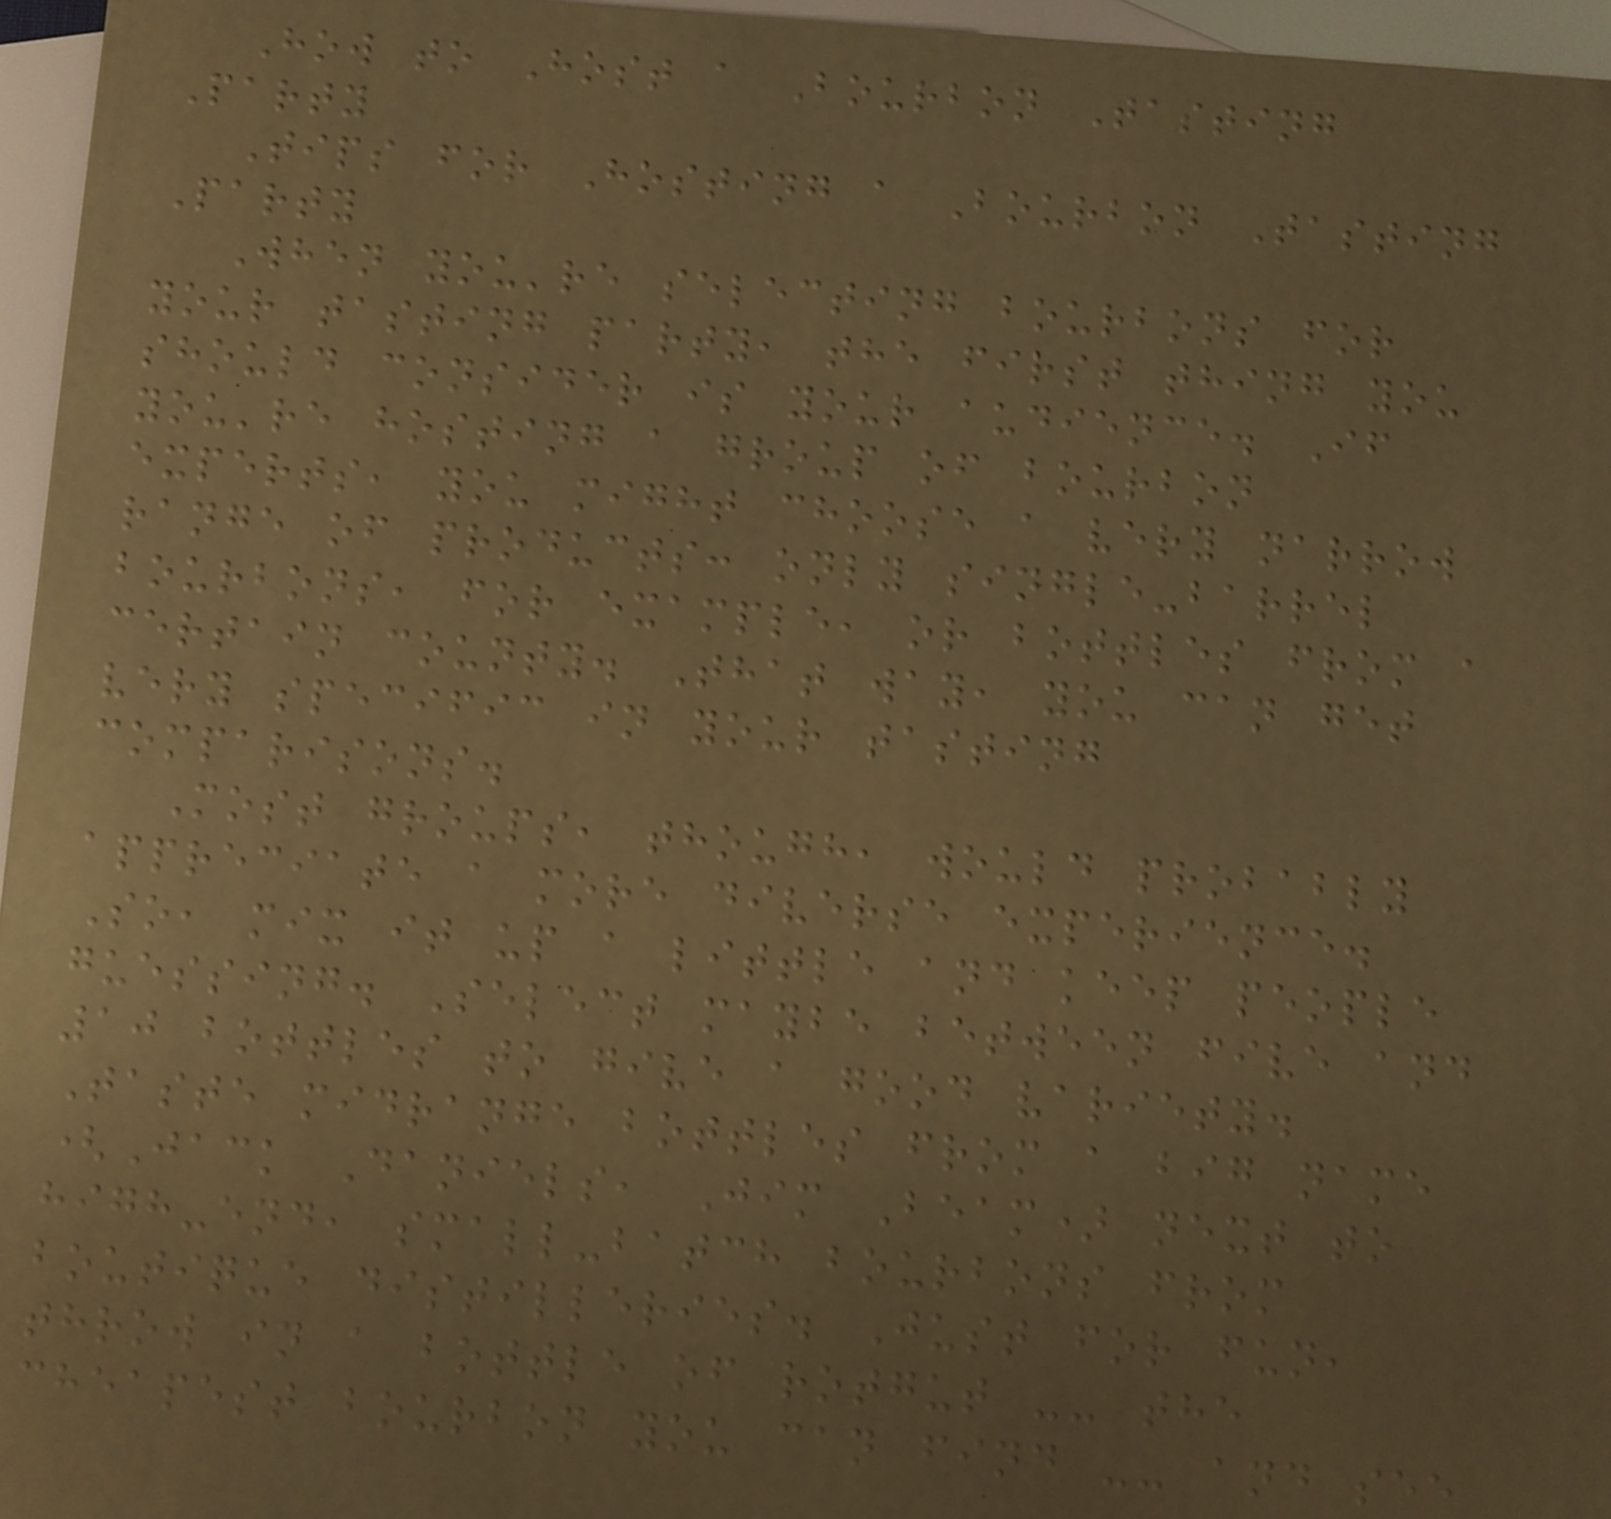How to Host a Bourbon Tasting
Party
Tips for Hosting a Bourbon Tasting
Party
When you're selecting bourbons for
your tasting party, the first thing you
should consider is your audience. If
you're hosting a group of bourbon
experts, you might choose a very narrow
range of products: only single-barrel
bourbons, for example, or bottles from a
certain county. That way, you can get
very specific in your tasting
comparisons.
Most groups, though, would probably
appreciate a more diverse experience.
So, mix it up a little and keep people
guessing. Select maybe between five and
10 bottles to give a good variety.
Taste midrange bottles from a big name
(Jack Daniels, Jim Beam) next to
high-end, small-batch bourbons from
boutique distilleries. Just for fun,
throw in a bottle of rotgut -- the
cheapest bourbon you can find -- and see
